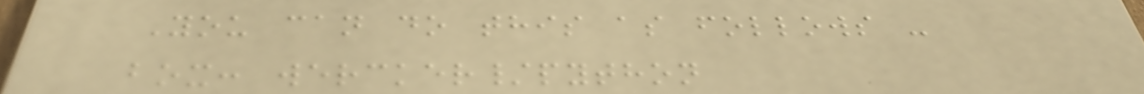You can do this as follows -
box: wercker/python
